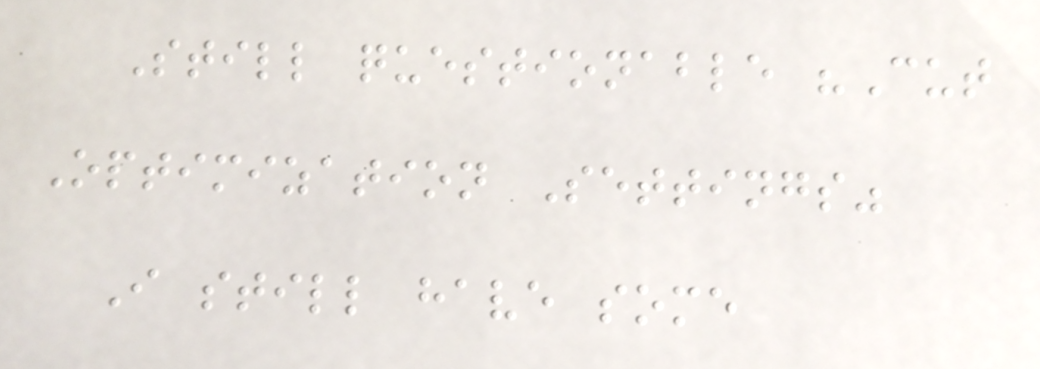Still questionable "Cut
Optimization Settings"
I still have some
